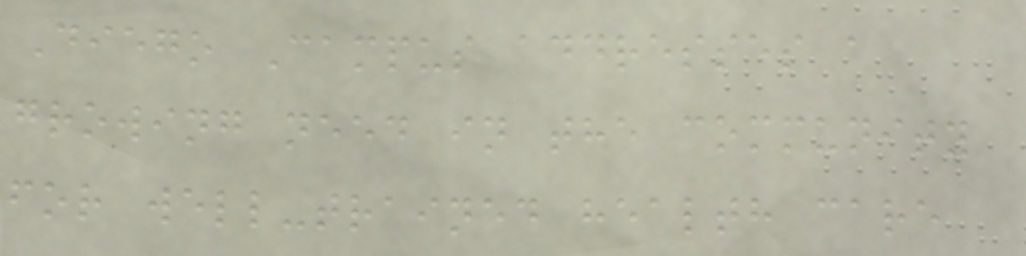Diego Campus addresses a
growing need in the community
for well-trained health care
